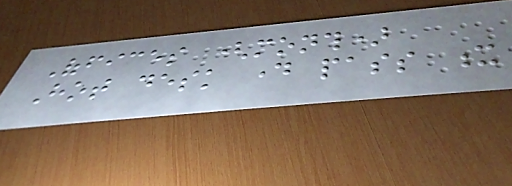Offices (month)
Hot desk day pass x
